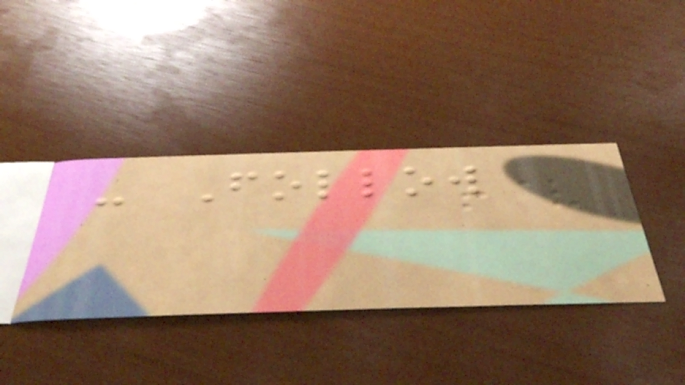- Follow
